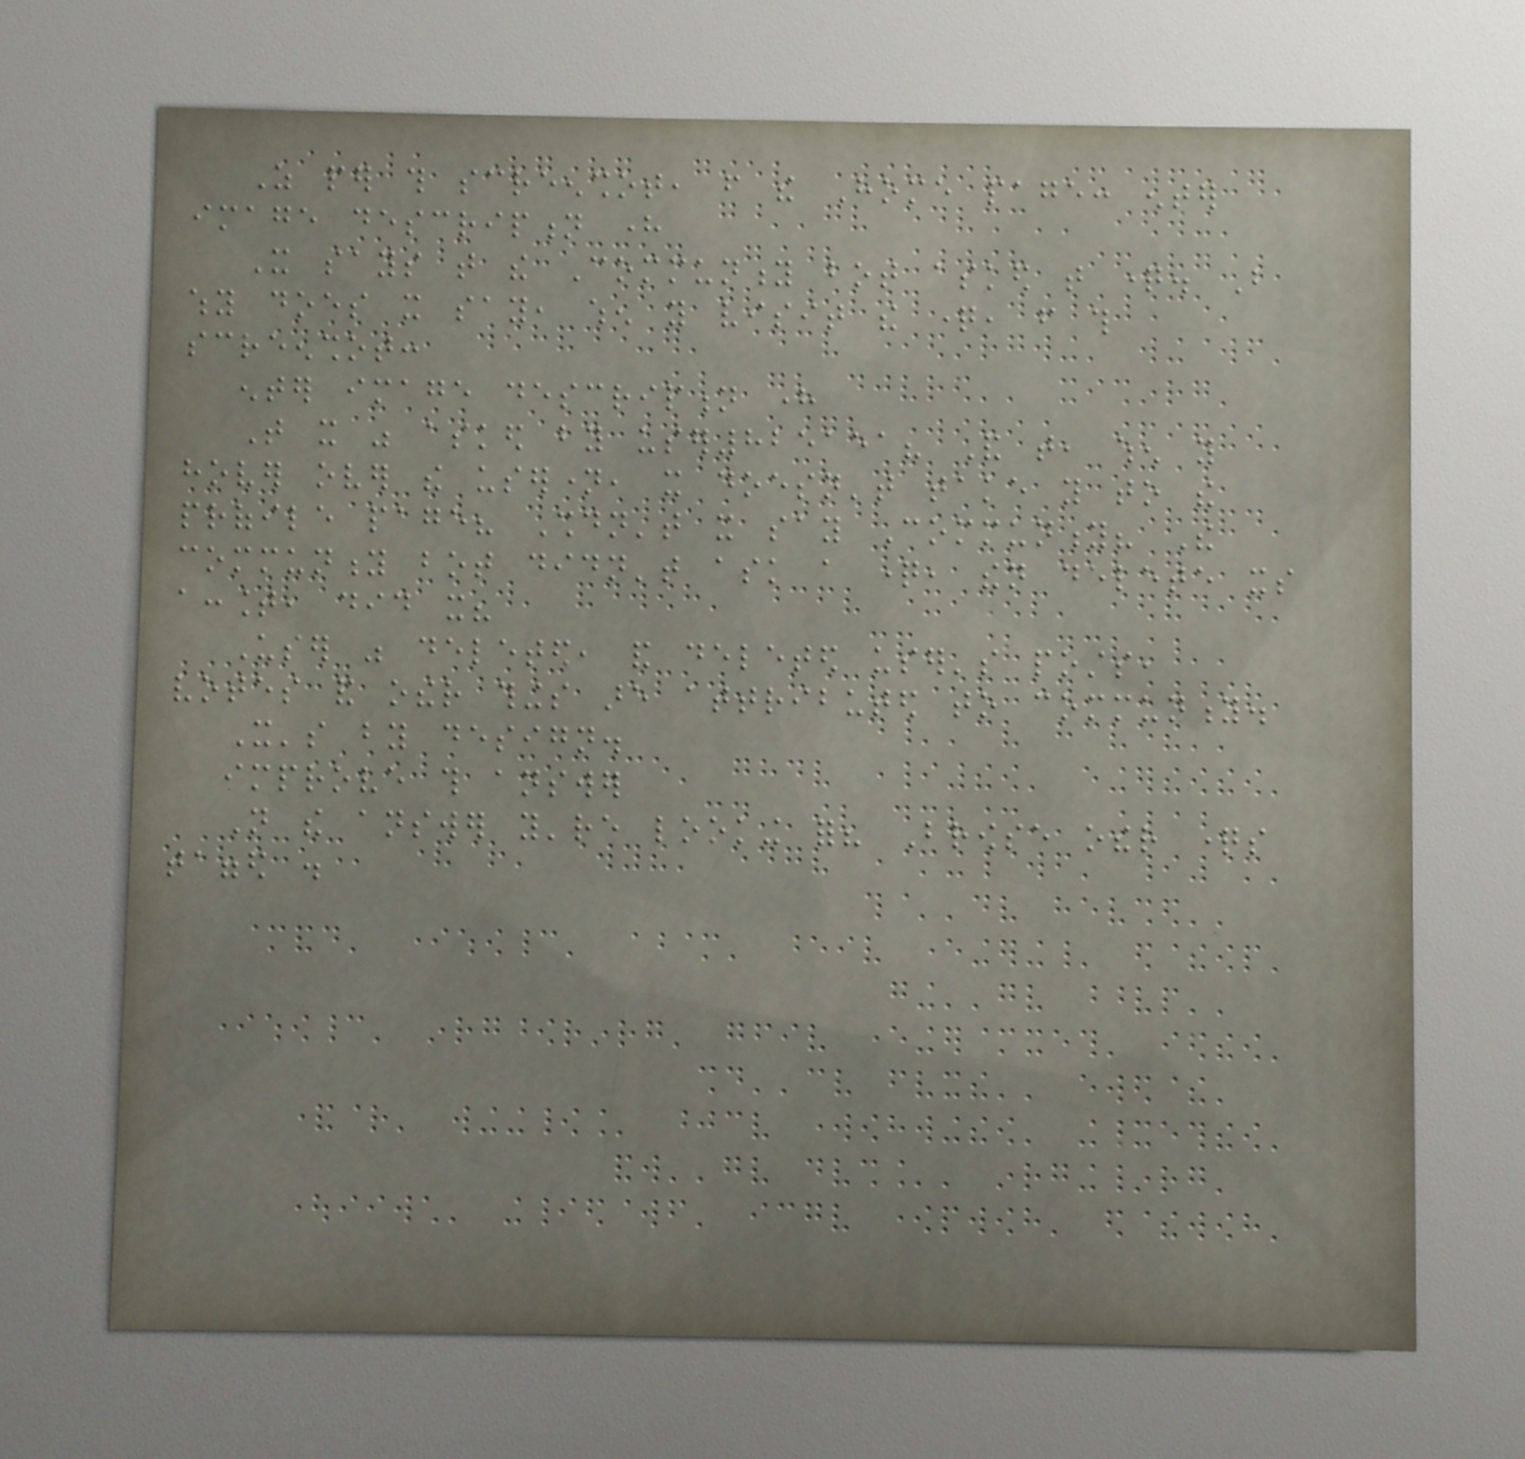As per this screenshot, from the Home page: enter
image description here
It says that the Community bot asked that question. But
why does it say, when you visit the question, from this
screenshot:
enter image description here
That it was asked by user825151? And that, when you
hover over the username, it doesn't take you to the
profile page? Shouldn't it say Community? The
community bot didn't ask a question, then delete its
account, did it?
User was deleted, and deleted user's posts,
votes and other things are attributed to community.
It's by design.
improve this answer
Not the answer you're looking for? Browse other questions
tagged .
